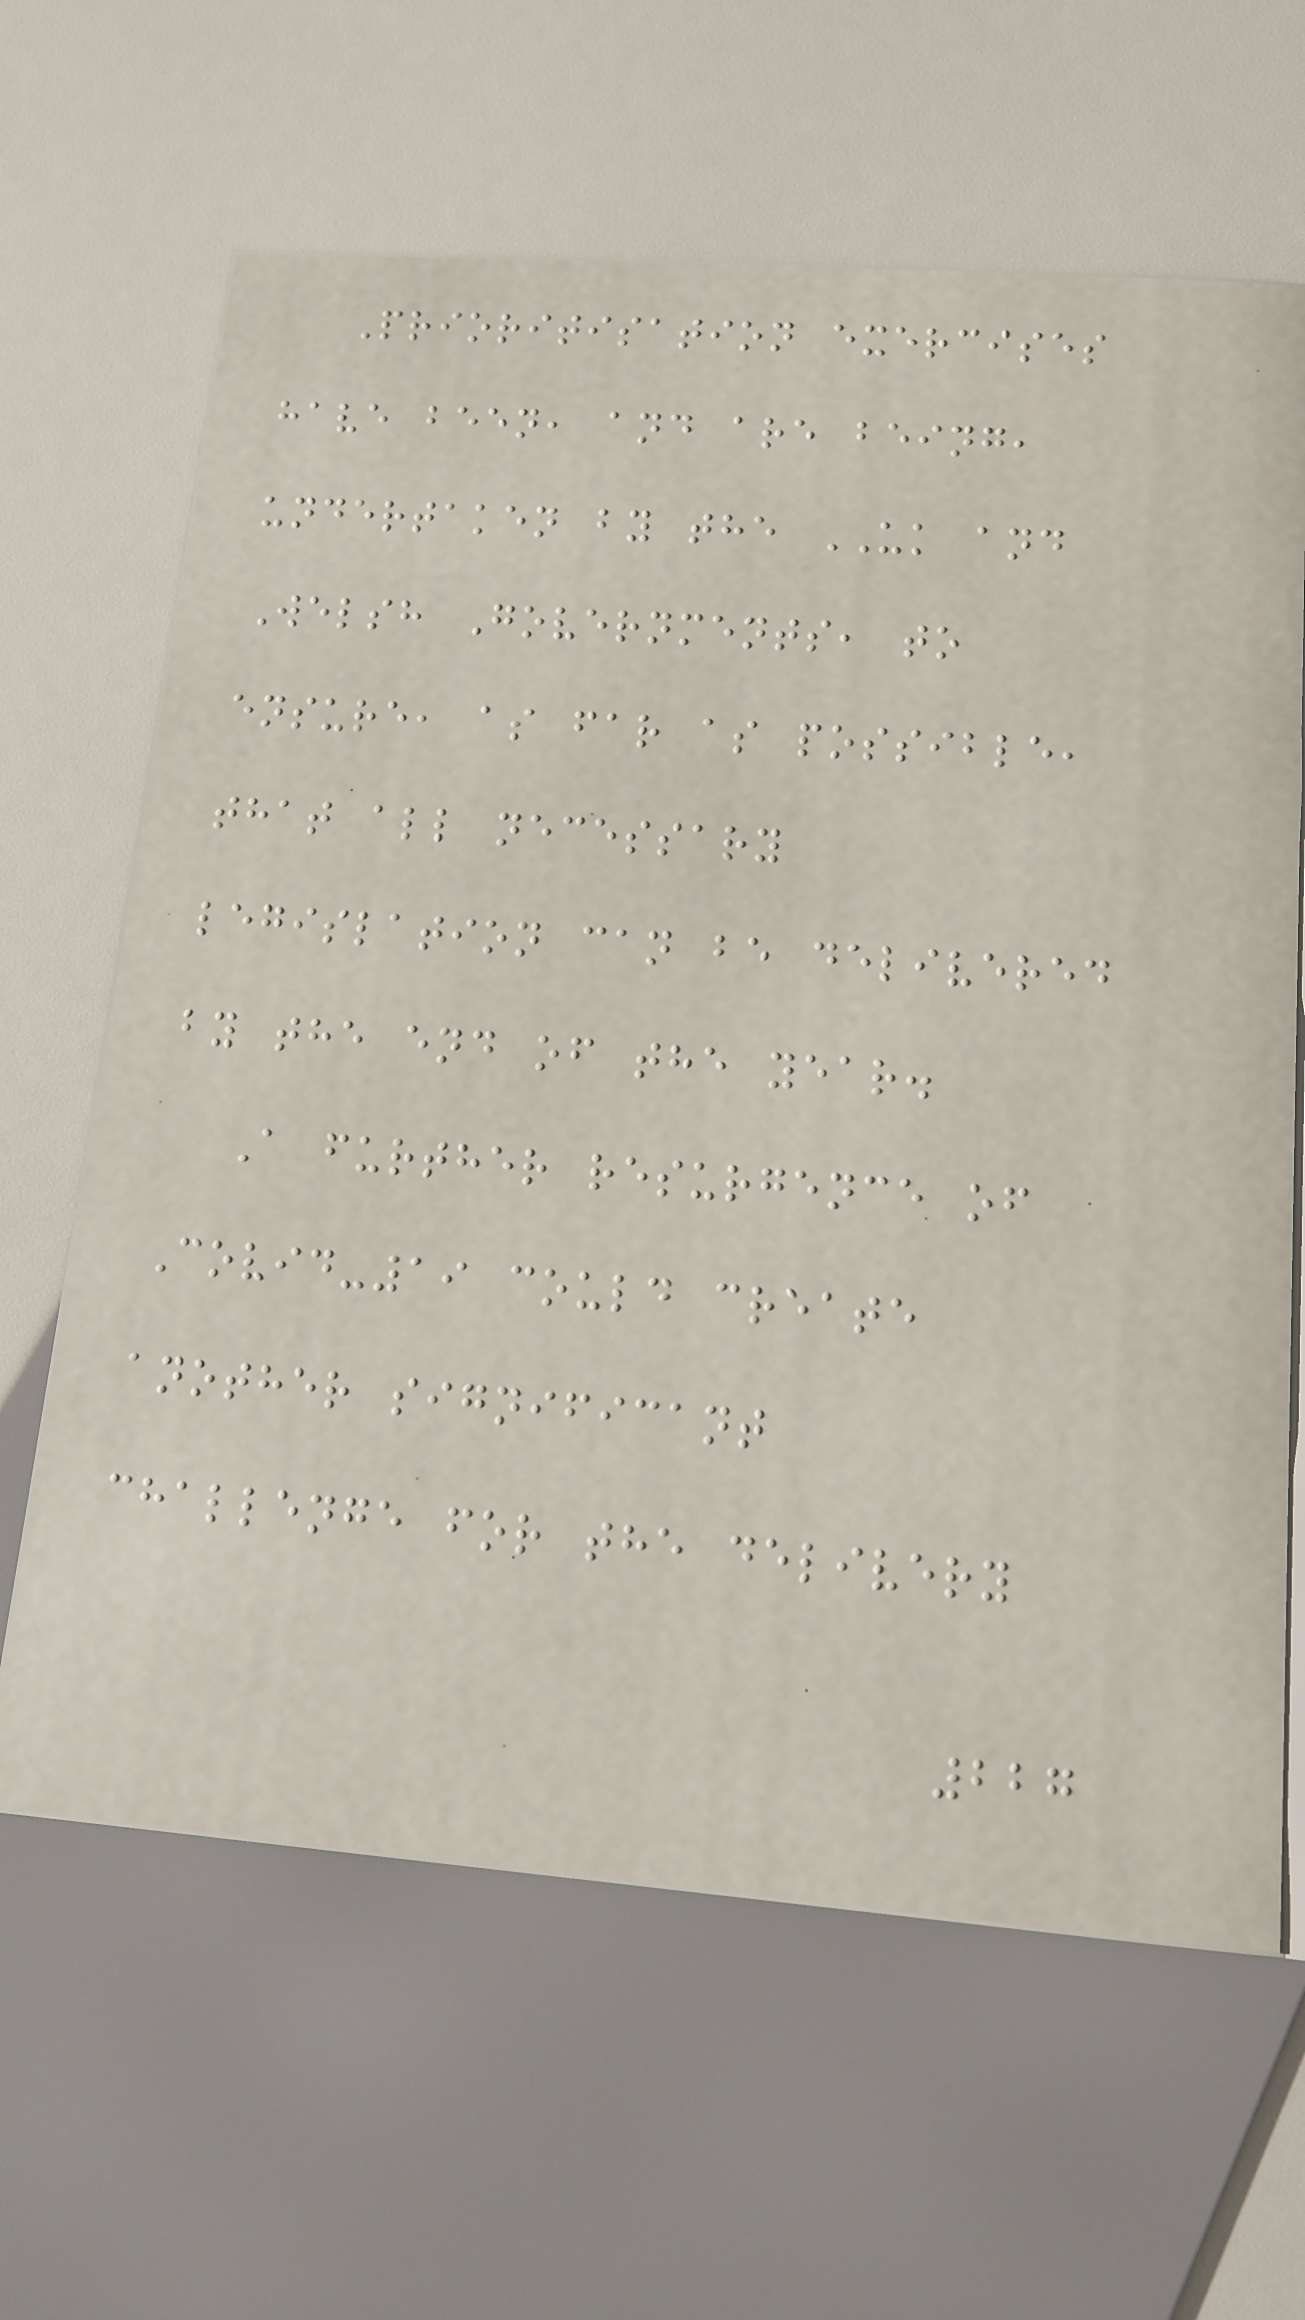Prioritisation exercises
have been, and are being,
undertaken by the UK and
Welsh Governments, to
ensure, as far as possible,
that all necessary
legislation can be delivered
by the end of the year.
A further resurgence of
Covid-19 could create
another significant
challenge for the delivery
227
